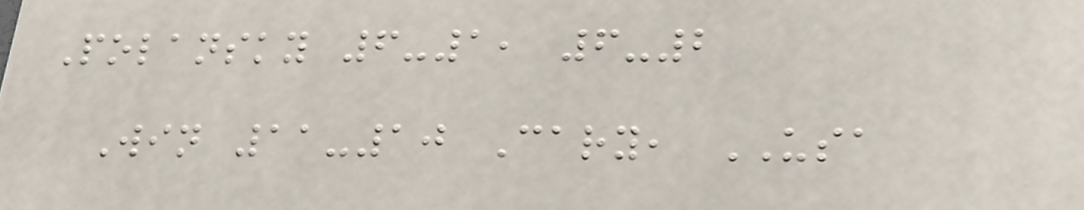Polansky 6-1, 6-2
Win 11-10 Cary, USA
